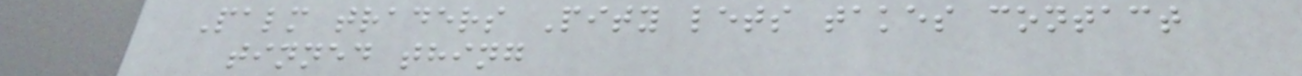Palm traders Pity lets takes contact
tinned thing
